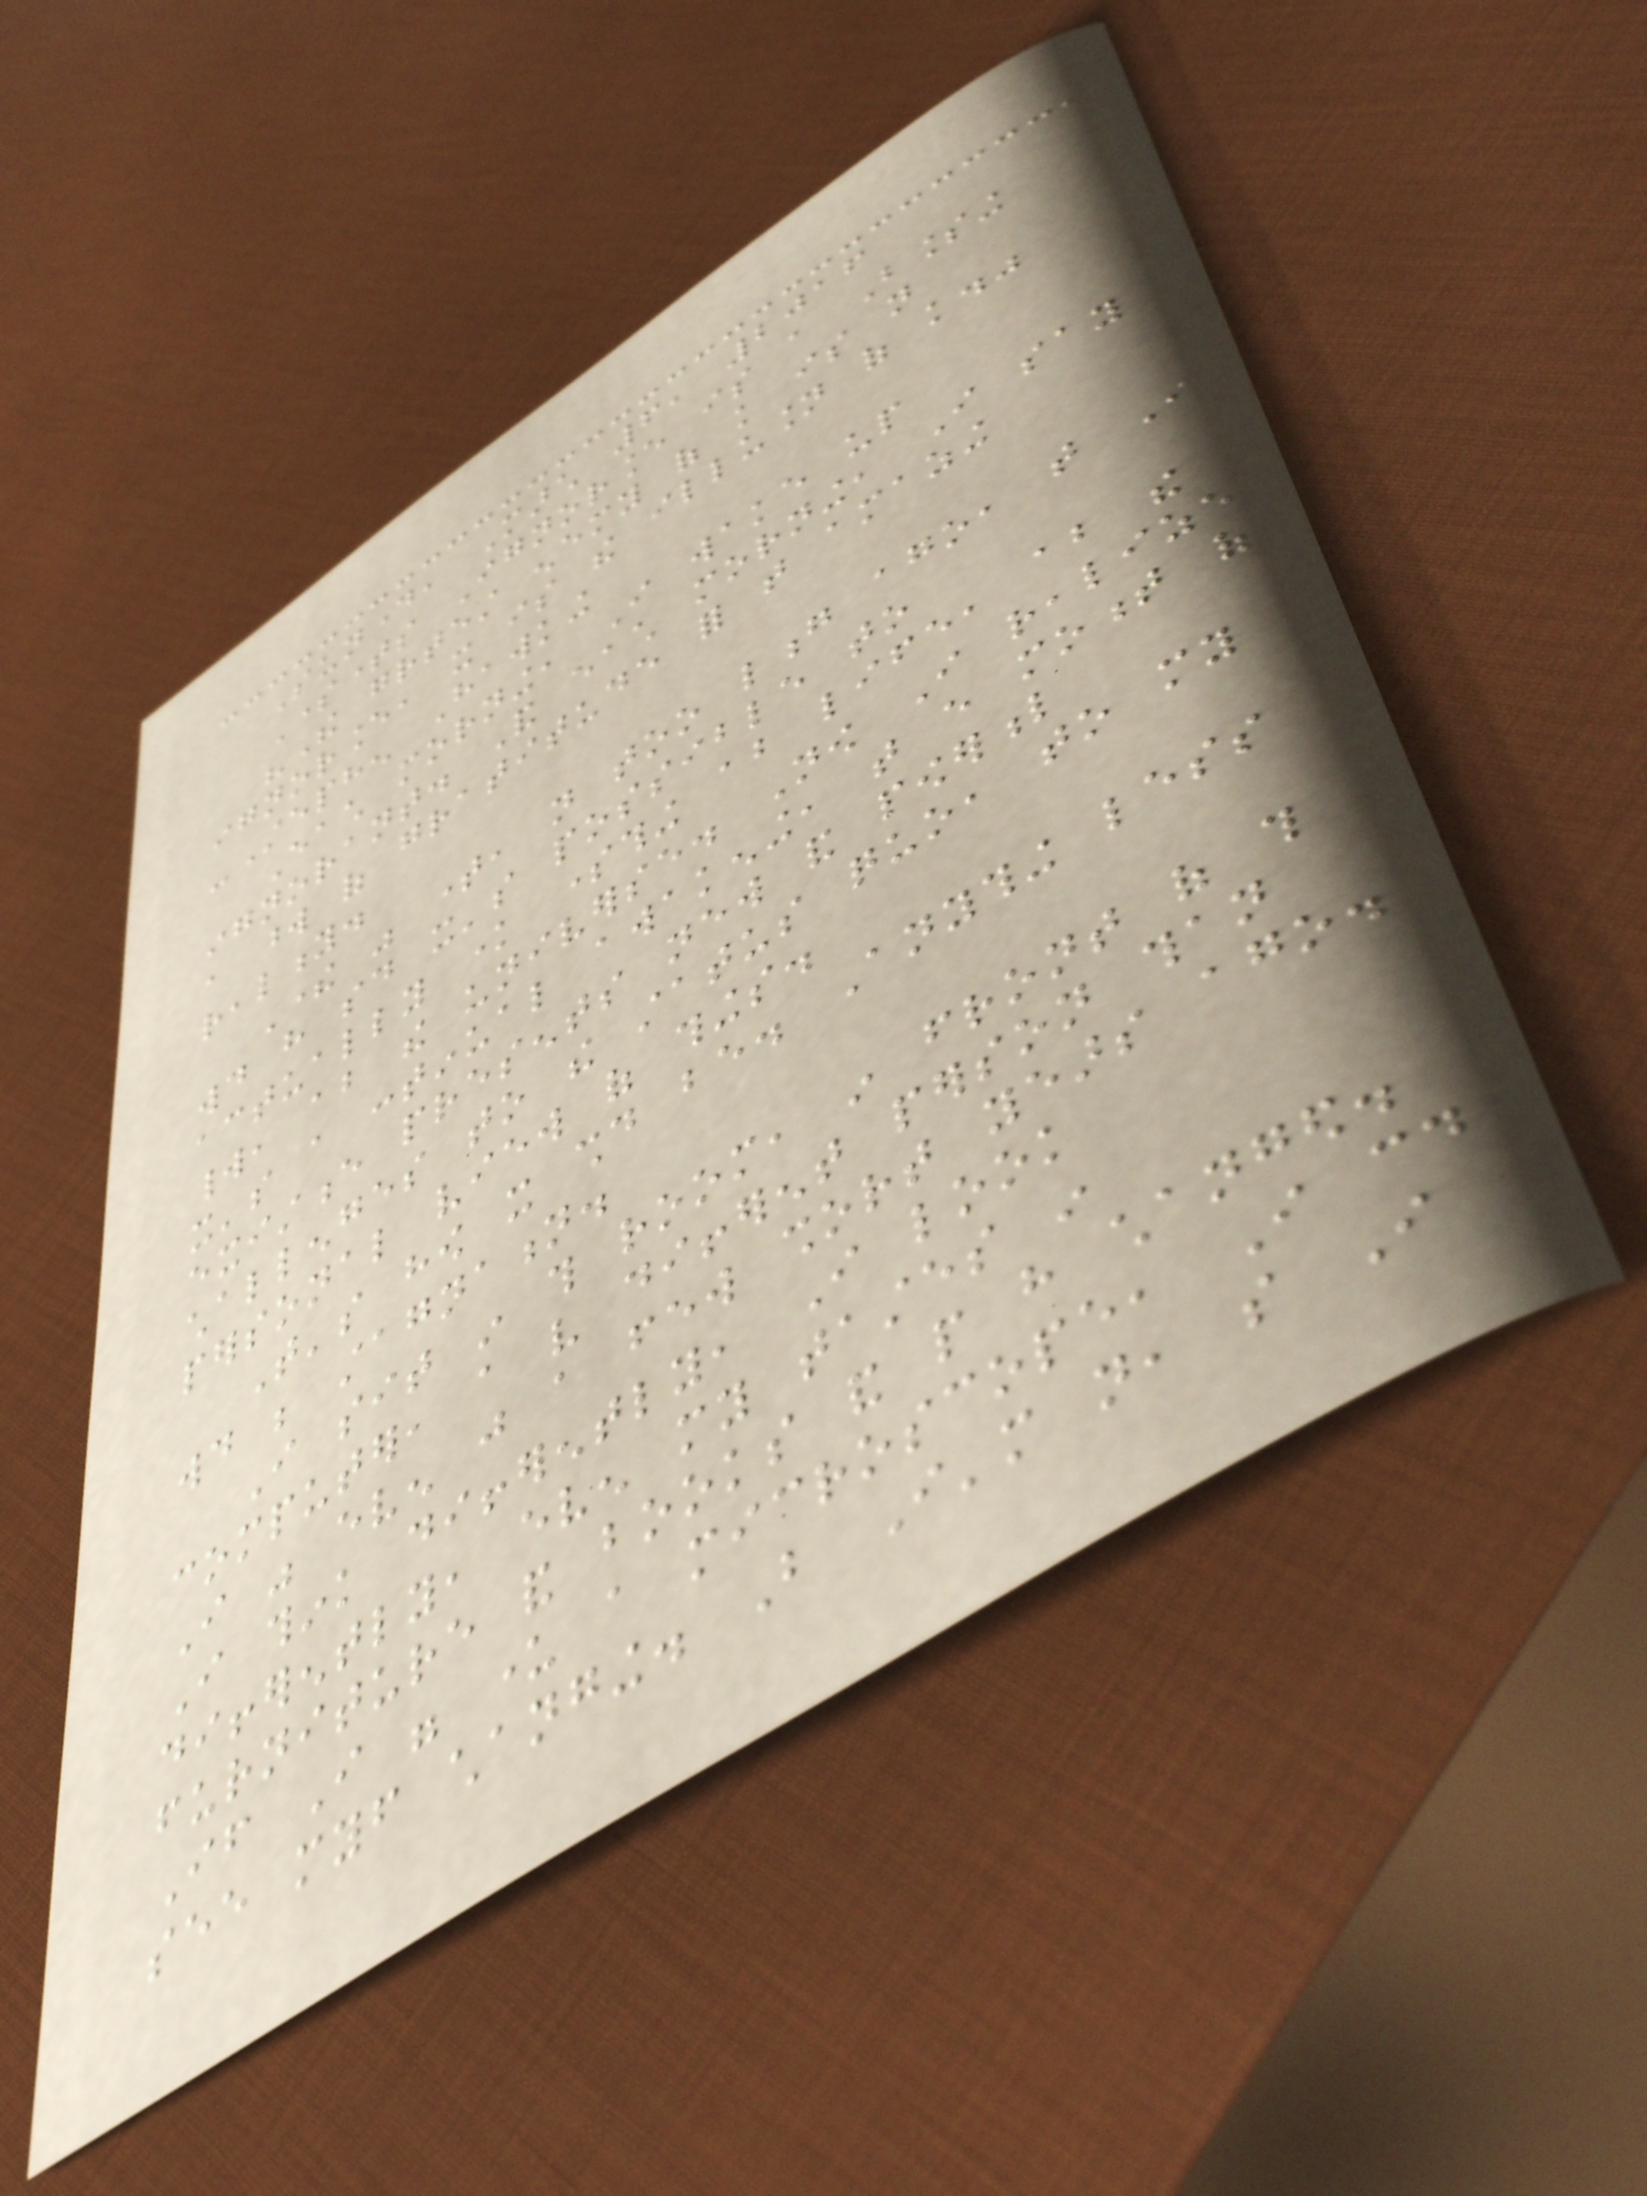Sunday, March 6, 2016
Sometimes Ignorance is a Blessing
"The greatest enemy of knowledge is not
ignorance, it is the illusion of knowledge."
-Stephen Hawking
Each morning, I wake up
ignorant. And each morning, I say
a word of gratitude for that amazing
reality.
There was time, not too long ago, that I
would have said it's possible to
actually know something about life, about the
world, about the universe. Now I realize
it's a continual awakening, that every moment of
existence presents new and powerful
challenges to the status quo, to my
personal view of things.
That's how it should be. Anything less
would be stagnation.
I sit in this room, in front of this
computer, a very different person than
I was even just a few short years ago.
I think differently, I look
differently, even my tastes in
furniture and books and people have changed.
If I were under a microscope, I could
see myself changing. But I'm not, so I
